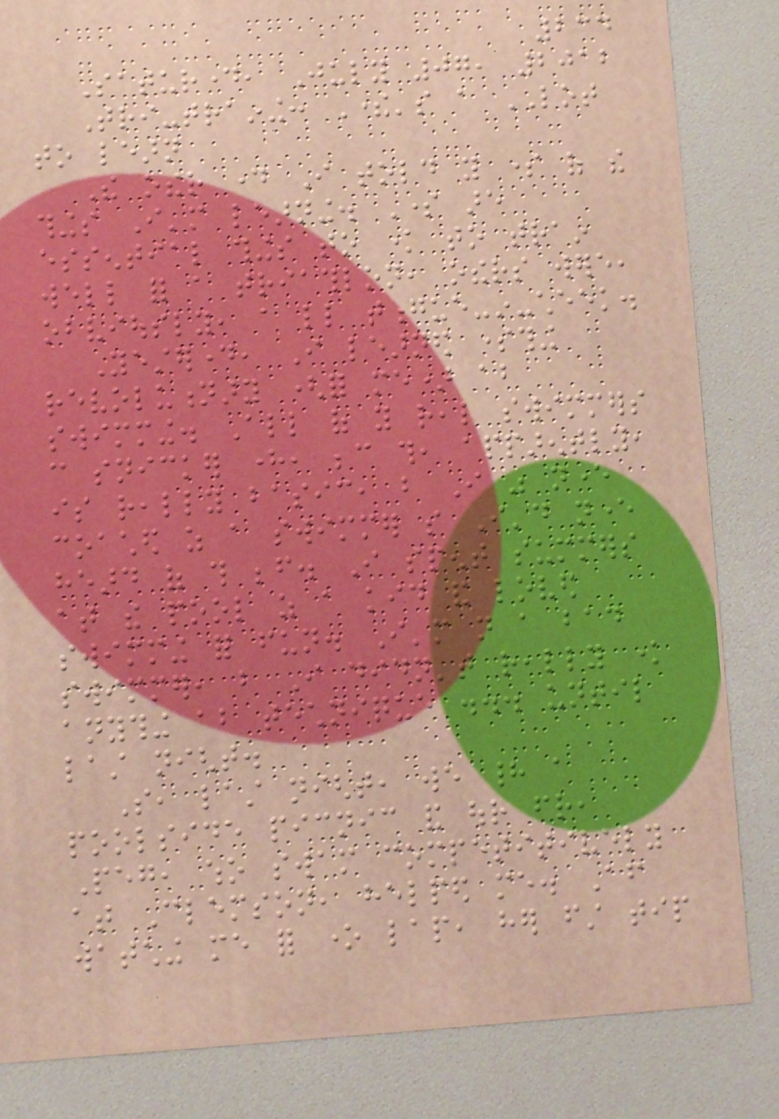234
Saturday, July 07, 2012
Tri-training: There's a LOT
to learn
The other day I told you some of the
things I'm learning. Some are
essential things to know to train
well for a triathlon, others were,
obviously, a little tongue-in-cheek.
Yesterday, I learned something
revolutionary (for me) about
swimming. All of you real swimmers
can snicker here, because this, apparently,
is really basic, but I was never
coached as a swimmer so I'd never
heard of this before. I spent summers
at the pool as a kid and loved
swimming for fun. I'm not a bad
swimmer, but I didn't really know
anything about technique ... until
last night.
So, last night, we had a
poolside picnic and our friend,
Peg, who swam competitively
at Clemson, helped me. After
watching me for one lap, her first tip
